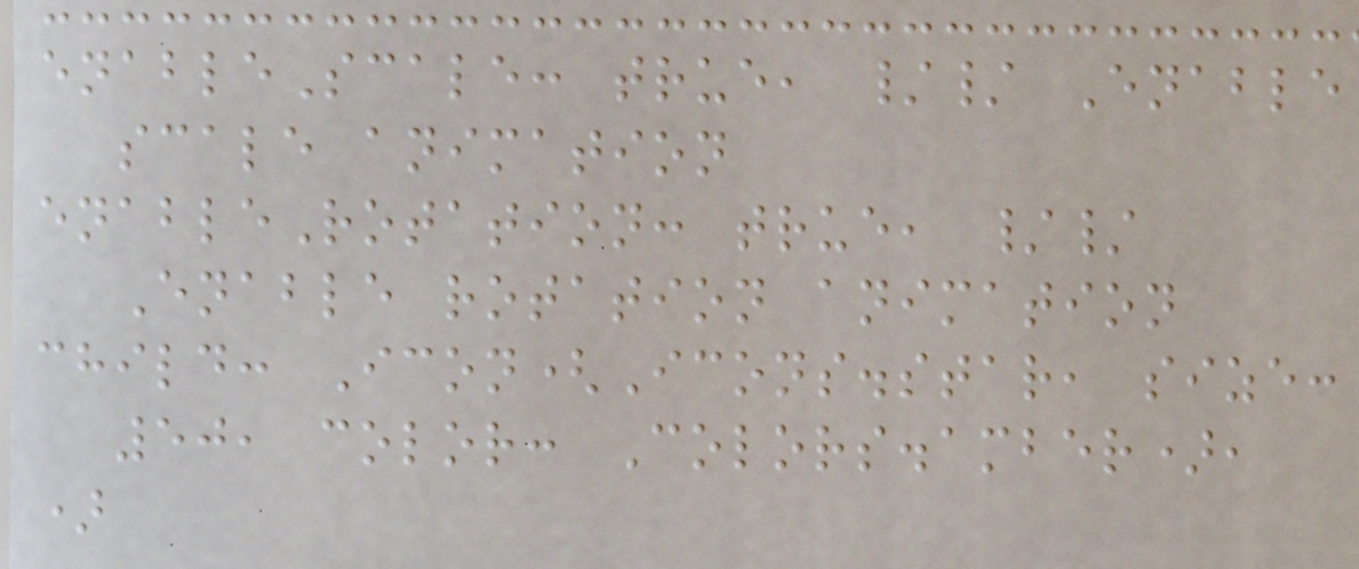enableScale: true, // Enable
scale animation
enableRotation: true, //
Enable rotation animation
child: Icon(Icons.star, size:
50, color: Colors.amber),
)
